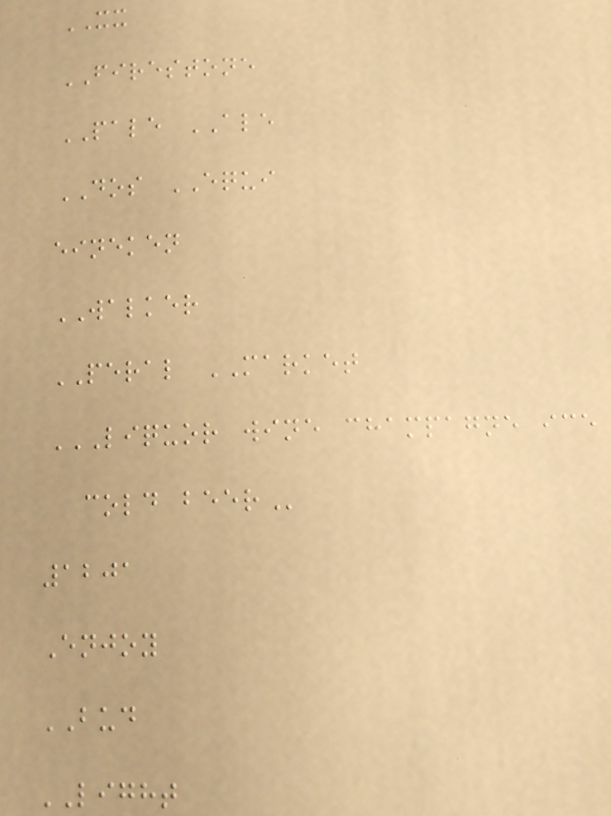XX
FIRESTONE
PALE ALE
DOS EQUI
eineken
WALKER
PERAL MARKET
LIQUOR WINE CHAMPAGNE ICE
COLD BEER
1201
Enjoy
BUD
LIGHT
